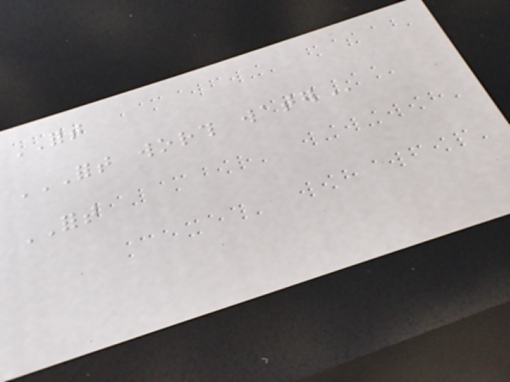FORT
FORT WORTH WATER
FORT
